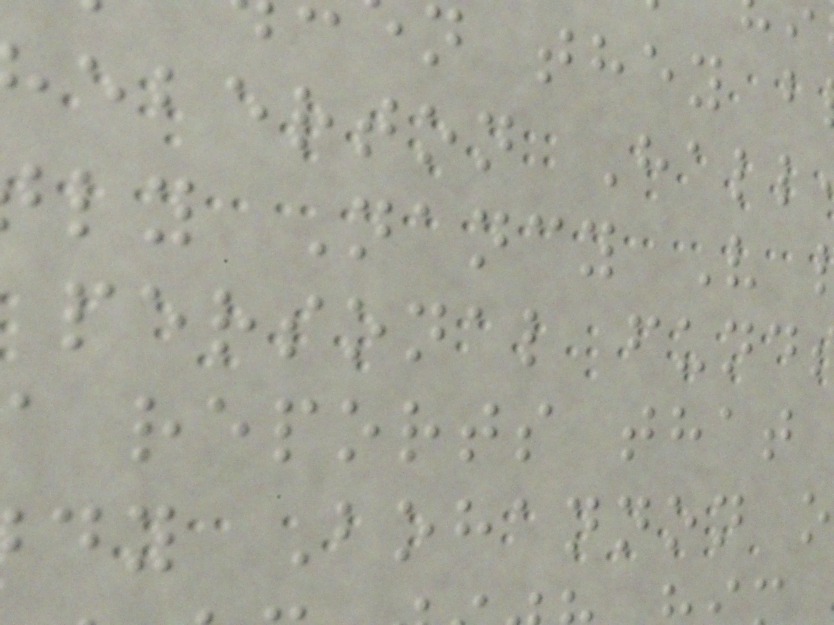eberton Hall
ly Nancy V
personal fund
reports that
dy Bohannon o
